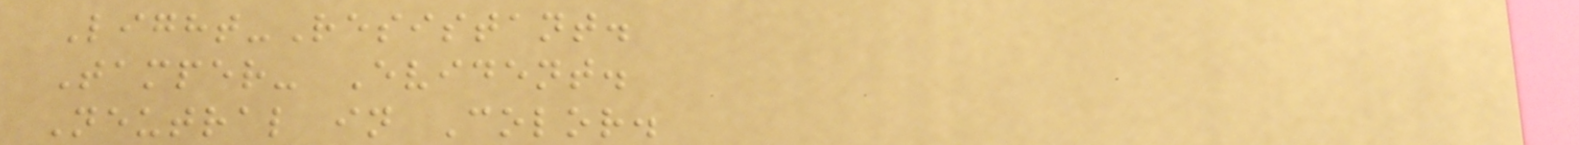Light-Resistant.
Tamper- Evident.
Neutral in Color.
